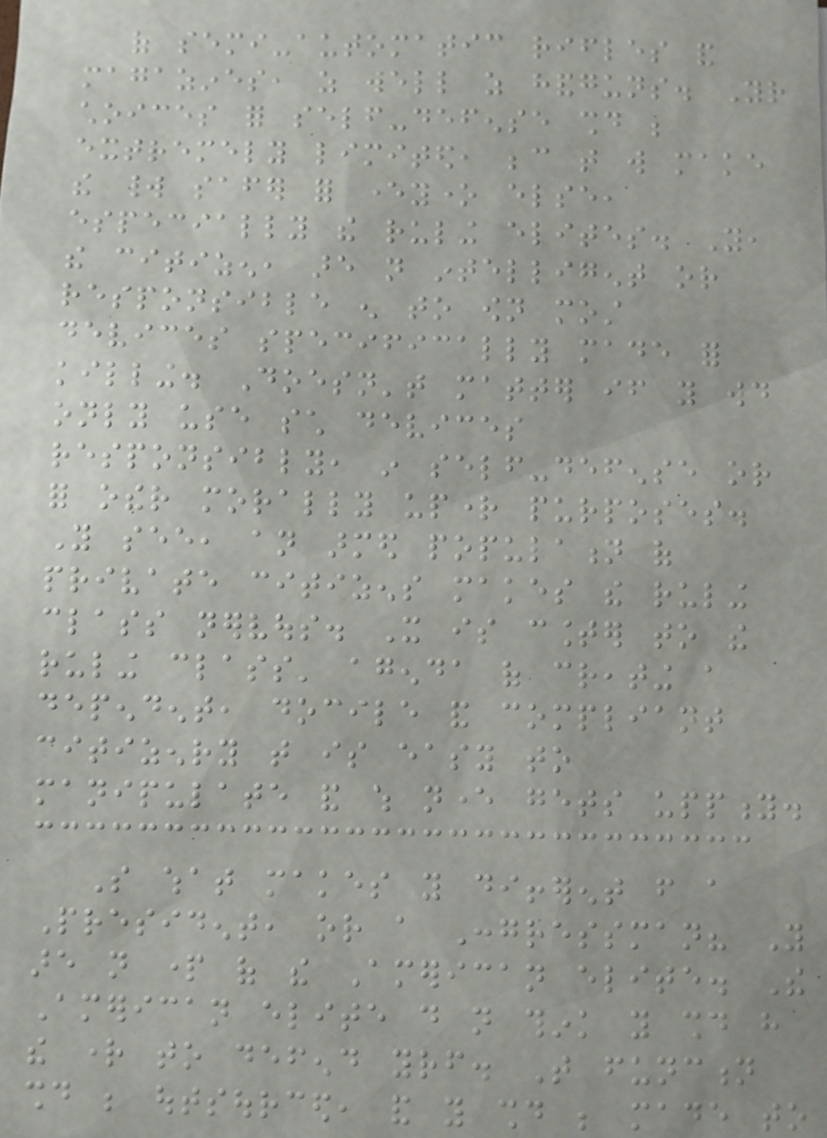of semi-automatic rifles and
magazines, as well as handguns. Your
choices for self-defense should be
extremely limited, because that will make
the world safer for everyone else,
especially the ruling elites. You,
the citizen, are not intelligent or
responsible enough to own most
devices specifically made for
killing. Doesn't matter if you would
only use such devices
responsibly, in self-defense or
for other morally upright purposes.
You see, an armed population of
private citizens makes the ruling
class nervous. It is counter to the
ruling class' agenda of creating a
dependent, docile and compliant
citizenry that is easy to
manipulate and which never gets uppity.
So what makes you different from a
President, or a Congressman? You
are not part of the American elite. The
American elite do not think you should have
the right to defend yourself. That function
should be outsourced, and you should be made to
